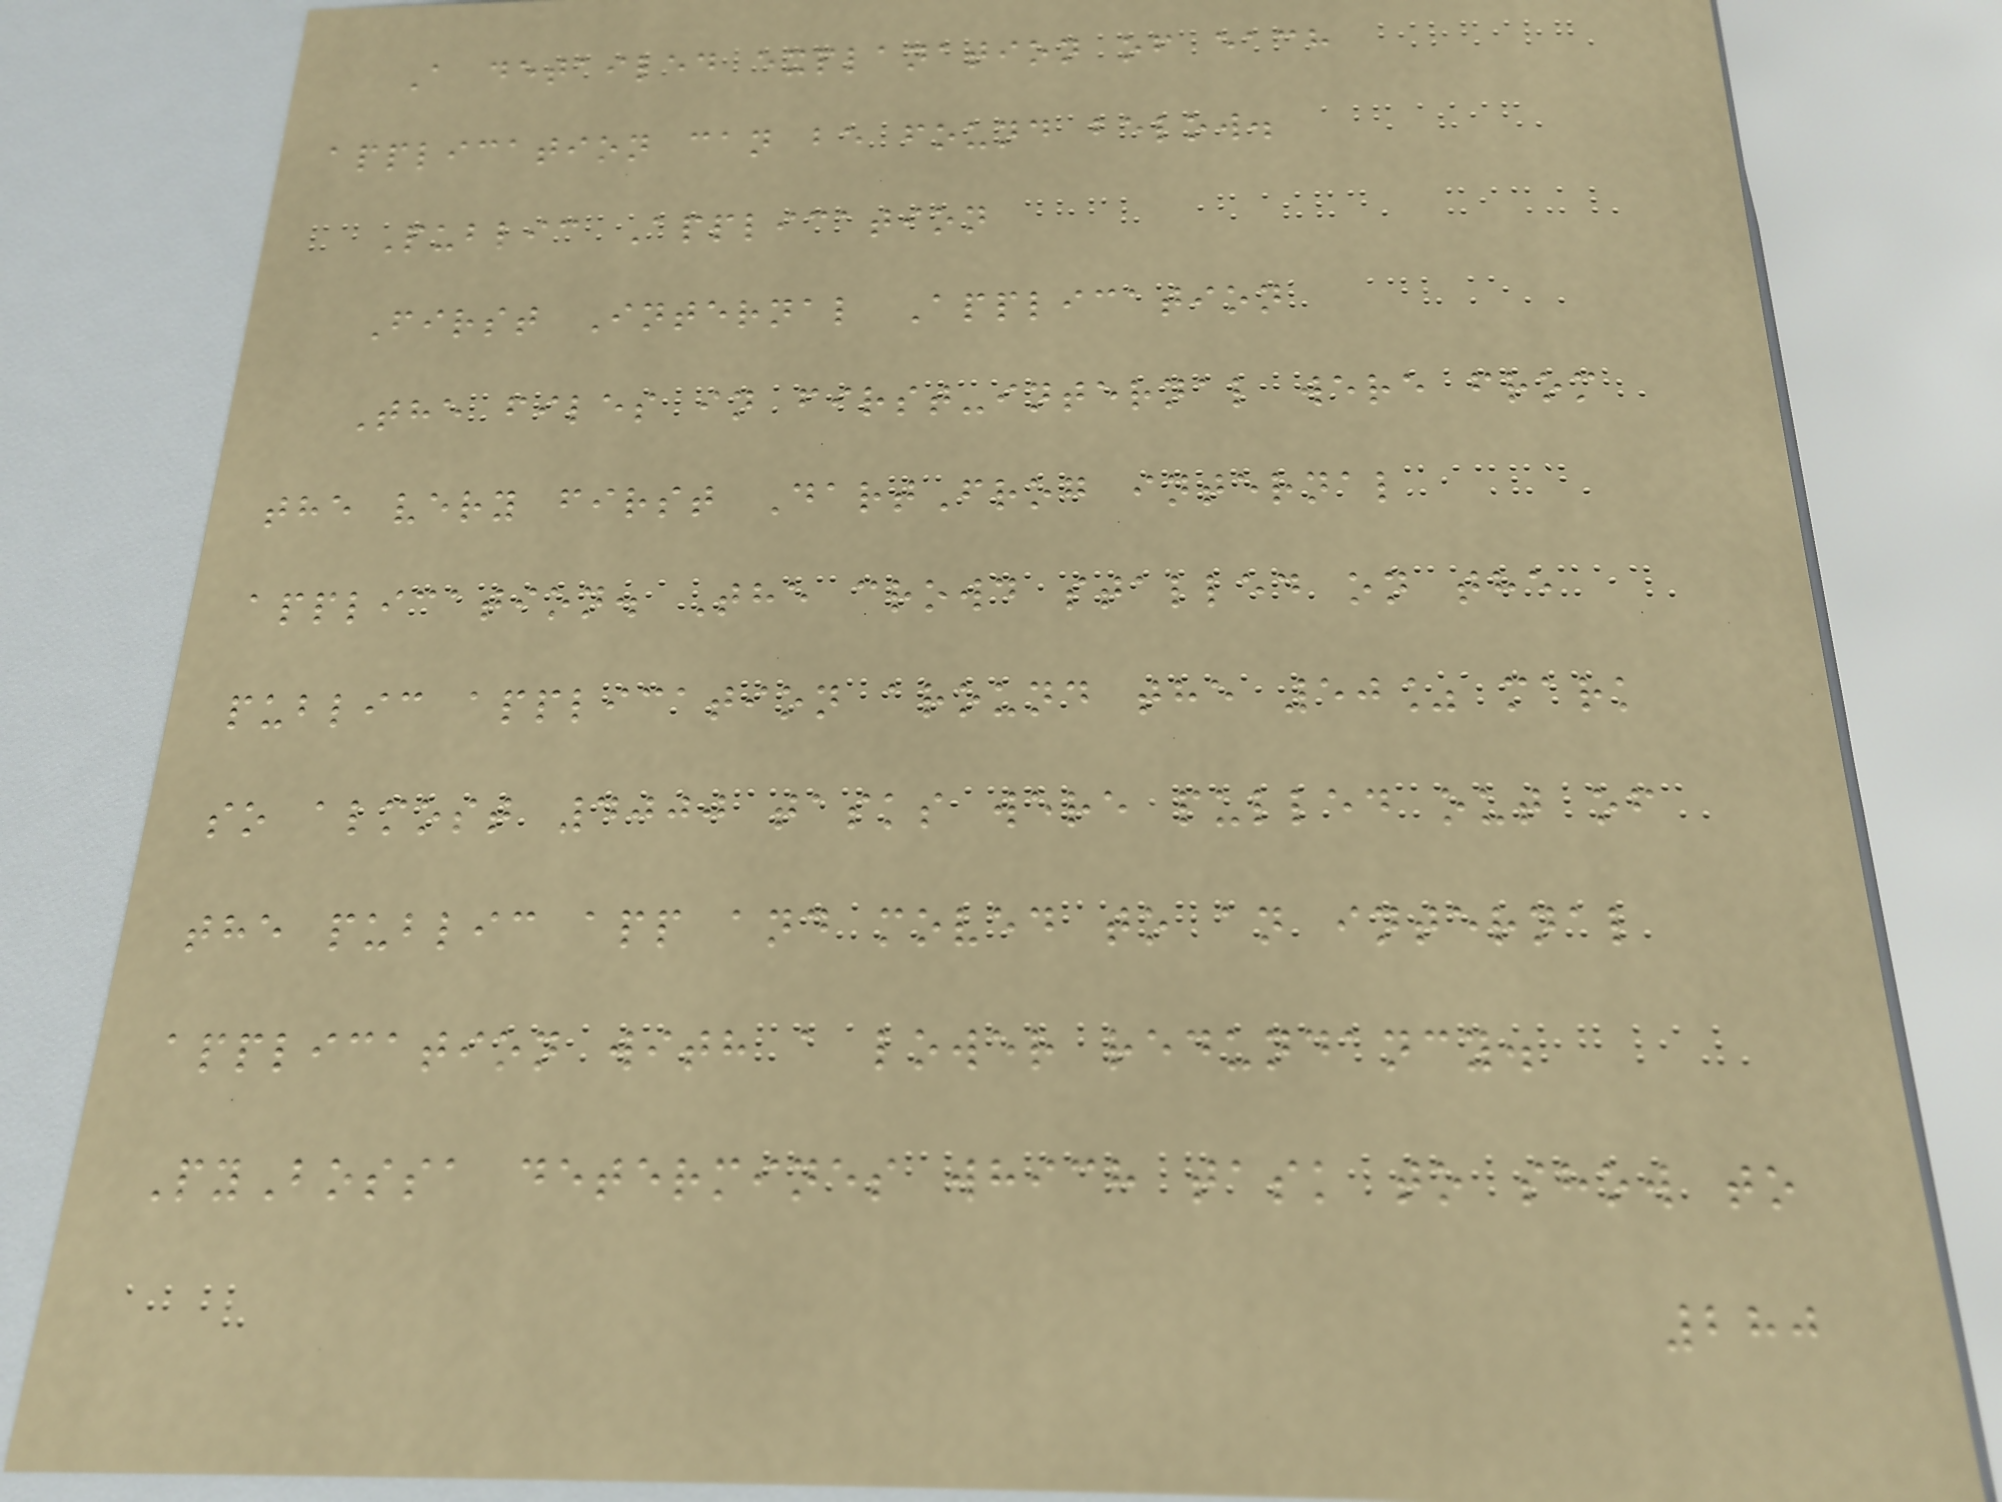A detailed explanation of each
application can be found below.
Public Application
First Internal Application
The files in first-internal were from
the very first DartFrog internal
application. The crowd stalled on the
public application around the 50% mark
so almost 4000 tasks were pulled out of
the public app and moved to an internal
application with a lower redundancy.
PyBossa determines which task to show to
280
